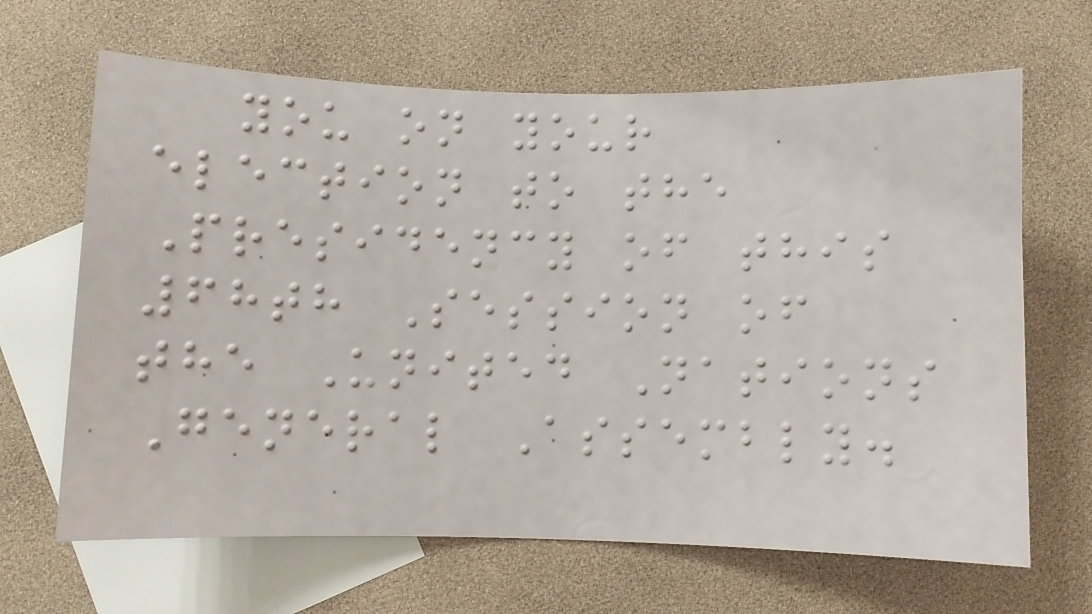you on your
election to the
Presidency of this
68th Session of
the United Nations
General Assembly.
